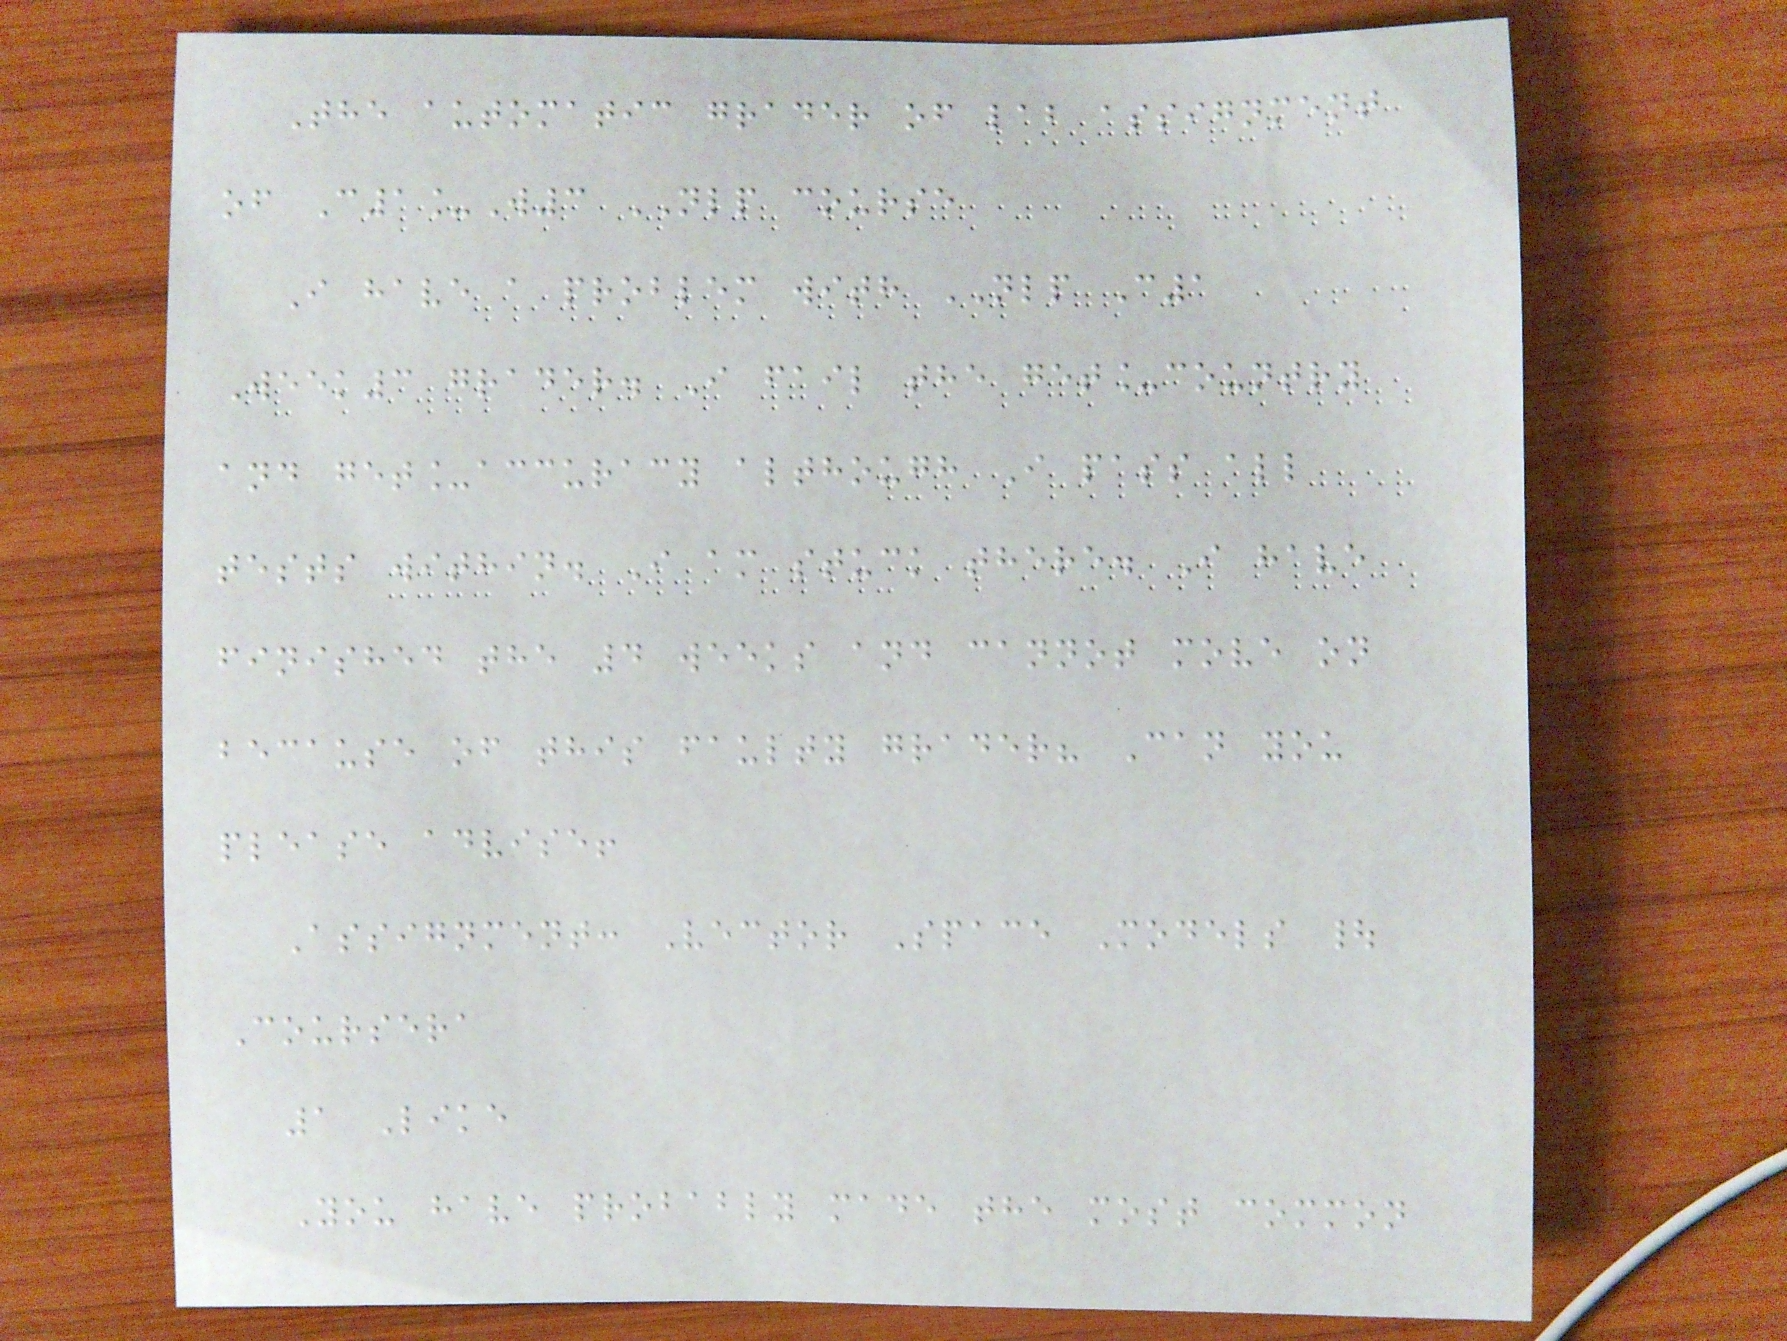The automatic grader of lab assignment
of C1_W3 NLP course
I have a problem with NLP C1
Week3 grader. I fail the get_country
and get_accuracy although I pass all
tests within. I am stuck there. I have
finished the 4 weeks and cannot move on
because of this faulty grader? Can you
please advise!
Assignment: Vector Space Models |
Coursera
1 Like
You have probably made the most common
